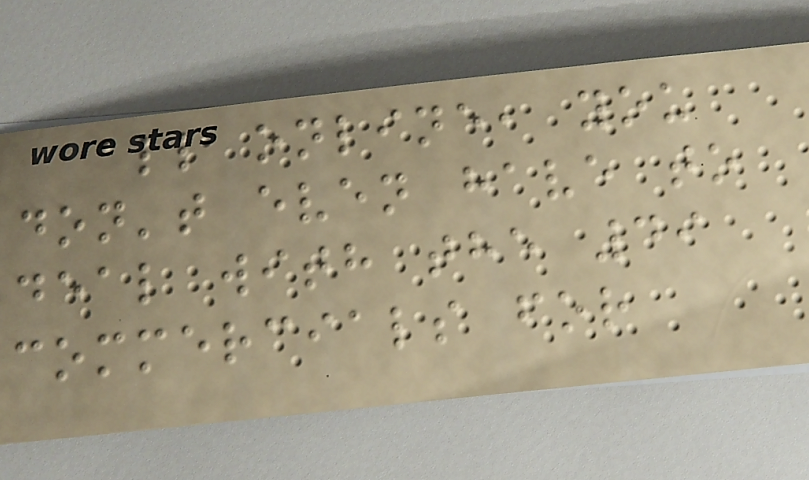all online, you
don't even have to
deal with the 49
commercials for
